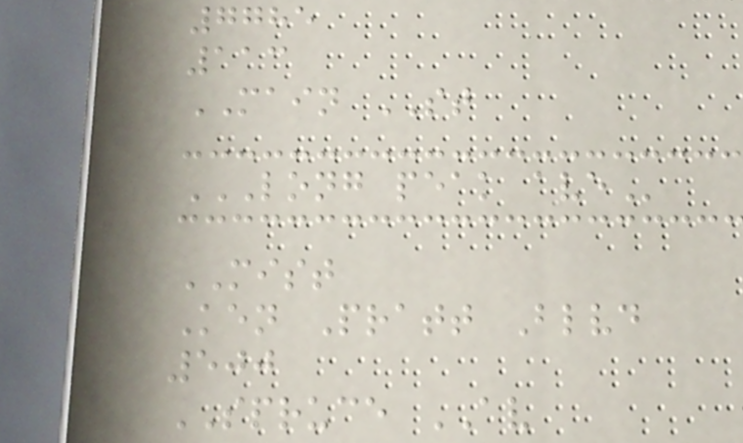7785
113
MAIN ST
LONG PEAK AVE
MIST
Ken Pratt Blvd
500
SPRUCE AV
